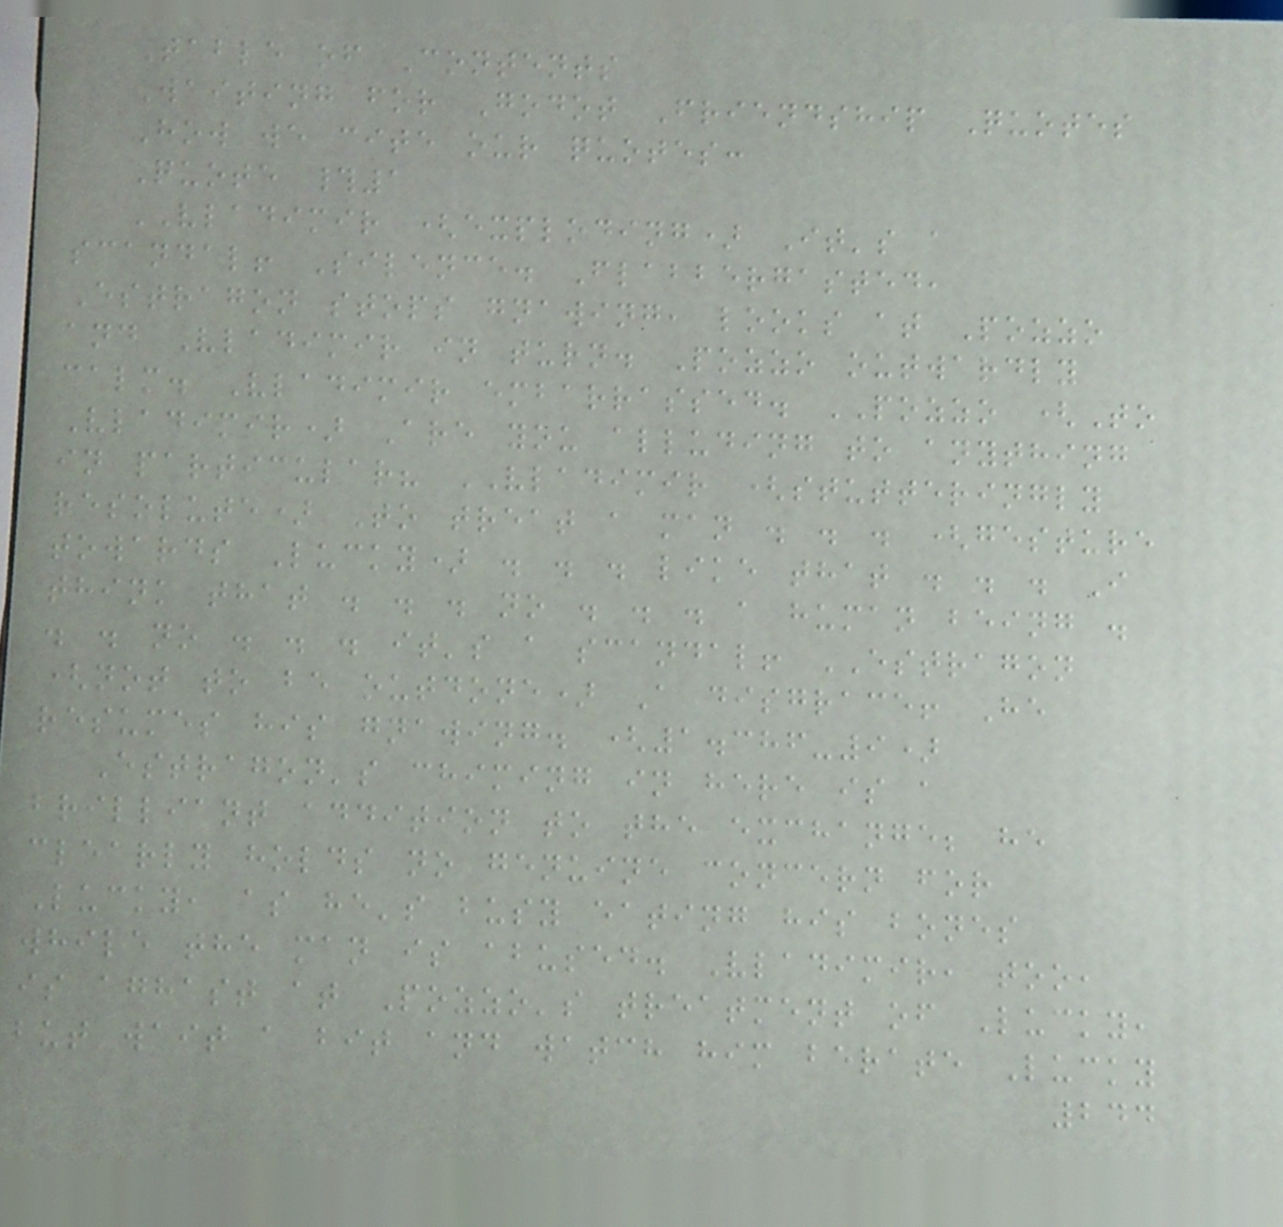Table of Contents
Waiting for Godot Friendship Quotes
How we cite our quotes:
Quote #1
VLADIMIR (exploding) It's a
scandal! Silence. Flabbergasted,
Estragon stops gnawing, looks at Pozzo
and Vladimir in turn. Pozzo outwardly
calm. Vladimir embarrassed. POZZO (To
Vladimir) Are you alluding to anything
in particular? VLADIMIR (stutteringly
resolute) To treat a man . . . (gesture
towards Lucky) . . . like that . . . I
think that . . . no . . . a human being .
. . no . . . it's a scandal! ESTRAGON
(not to be outdone) A disgrace! He
resumes his gnawing. (1.386-9)
Estragon's chiming in here is a
brilliant addition to the exchange; he
clearly holds no genuine concern for
Lucky, as he's busy eating his bones
while the man is abused. Vladimir, too,
is aghast at Pozzo's treatment of Lucky,
but wait a bit and watch him berate Lucky
244
